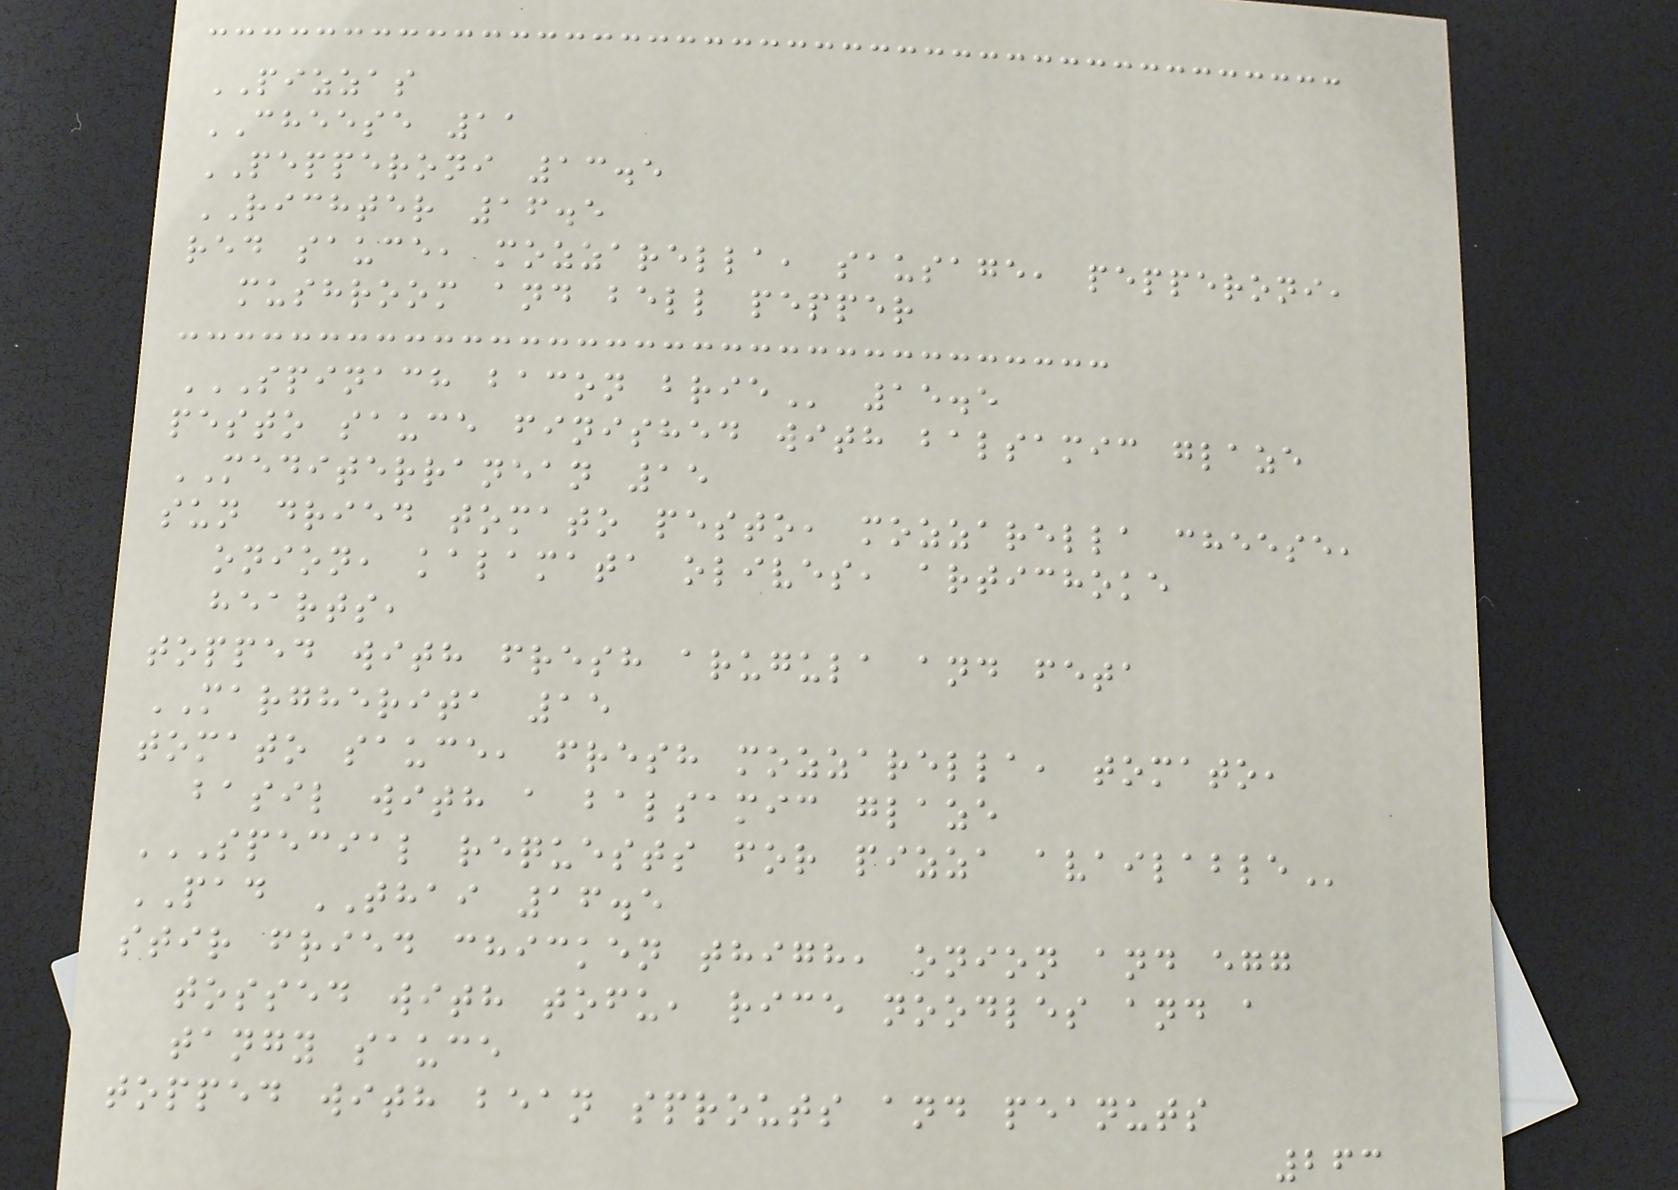PIZZAS
CHEESE 11
PEPPERONI 13.5
RICHTER 16.5
red sauce, mozzarella, sausage, pepperoni,
mushroom and bell pepper
SPINACH BACON BRIE 15.5
pesto sauce finished with balsamic glaze
MEDITERRANEAN 15
sun dried tomato pesto, mozzarella cheese,
onion, kalamata olives, artichoke
hearts,
topped with fresh arugula and feta
MARGHERITA 15
tomato sauce, fresh mozzarella, tomato,
basil with a balsamic glaze
SPECIAL REQUESTS FOR PIZZA AVAILABLE
PAD THAI 16.5
stir fried chicken thigh, onion and egg
tossed with tofu, rice noodles and a
tangy sauce
topped with bean sprouts and peanuts
263
